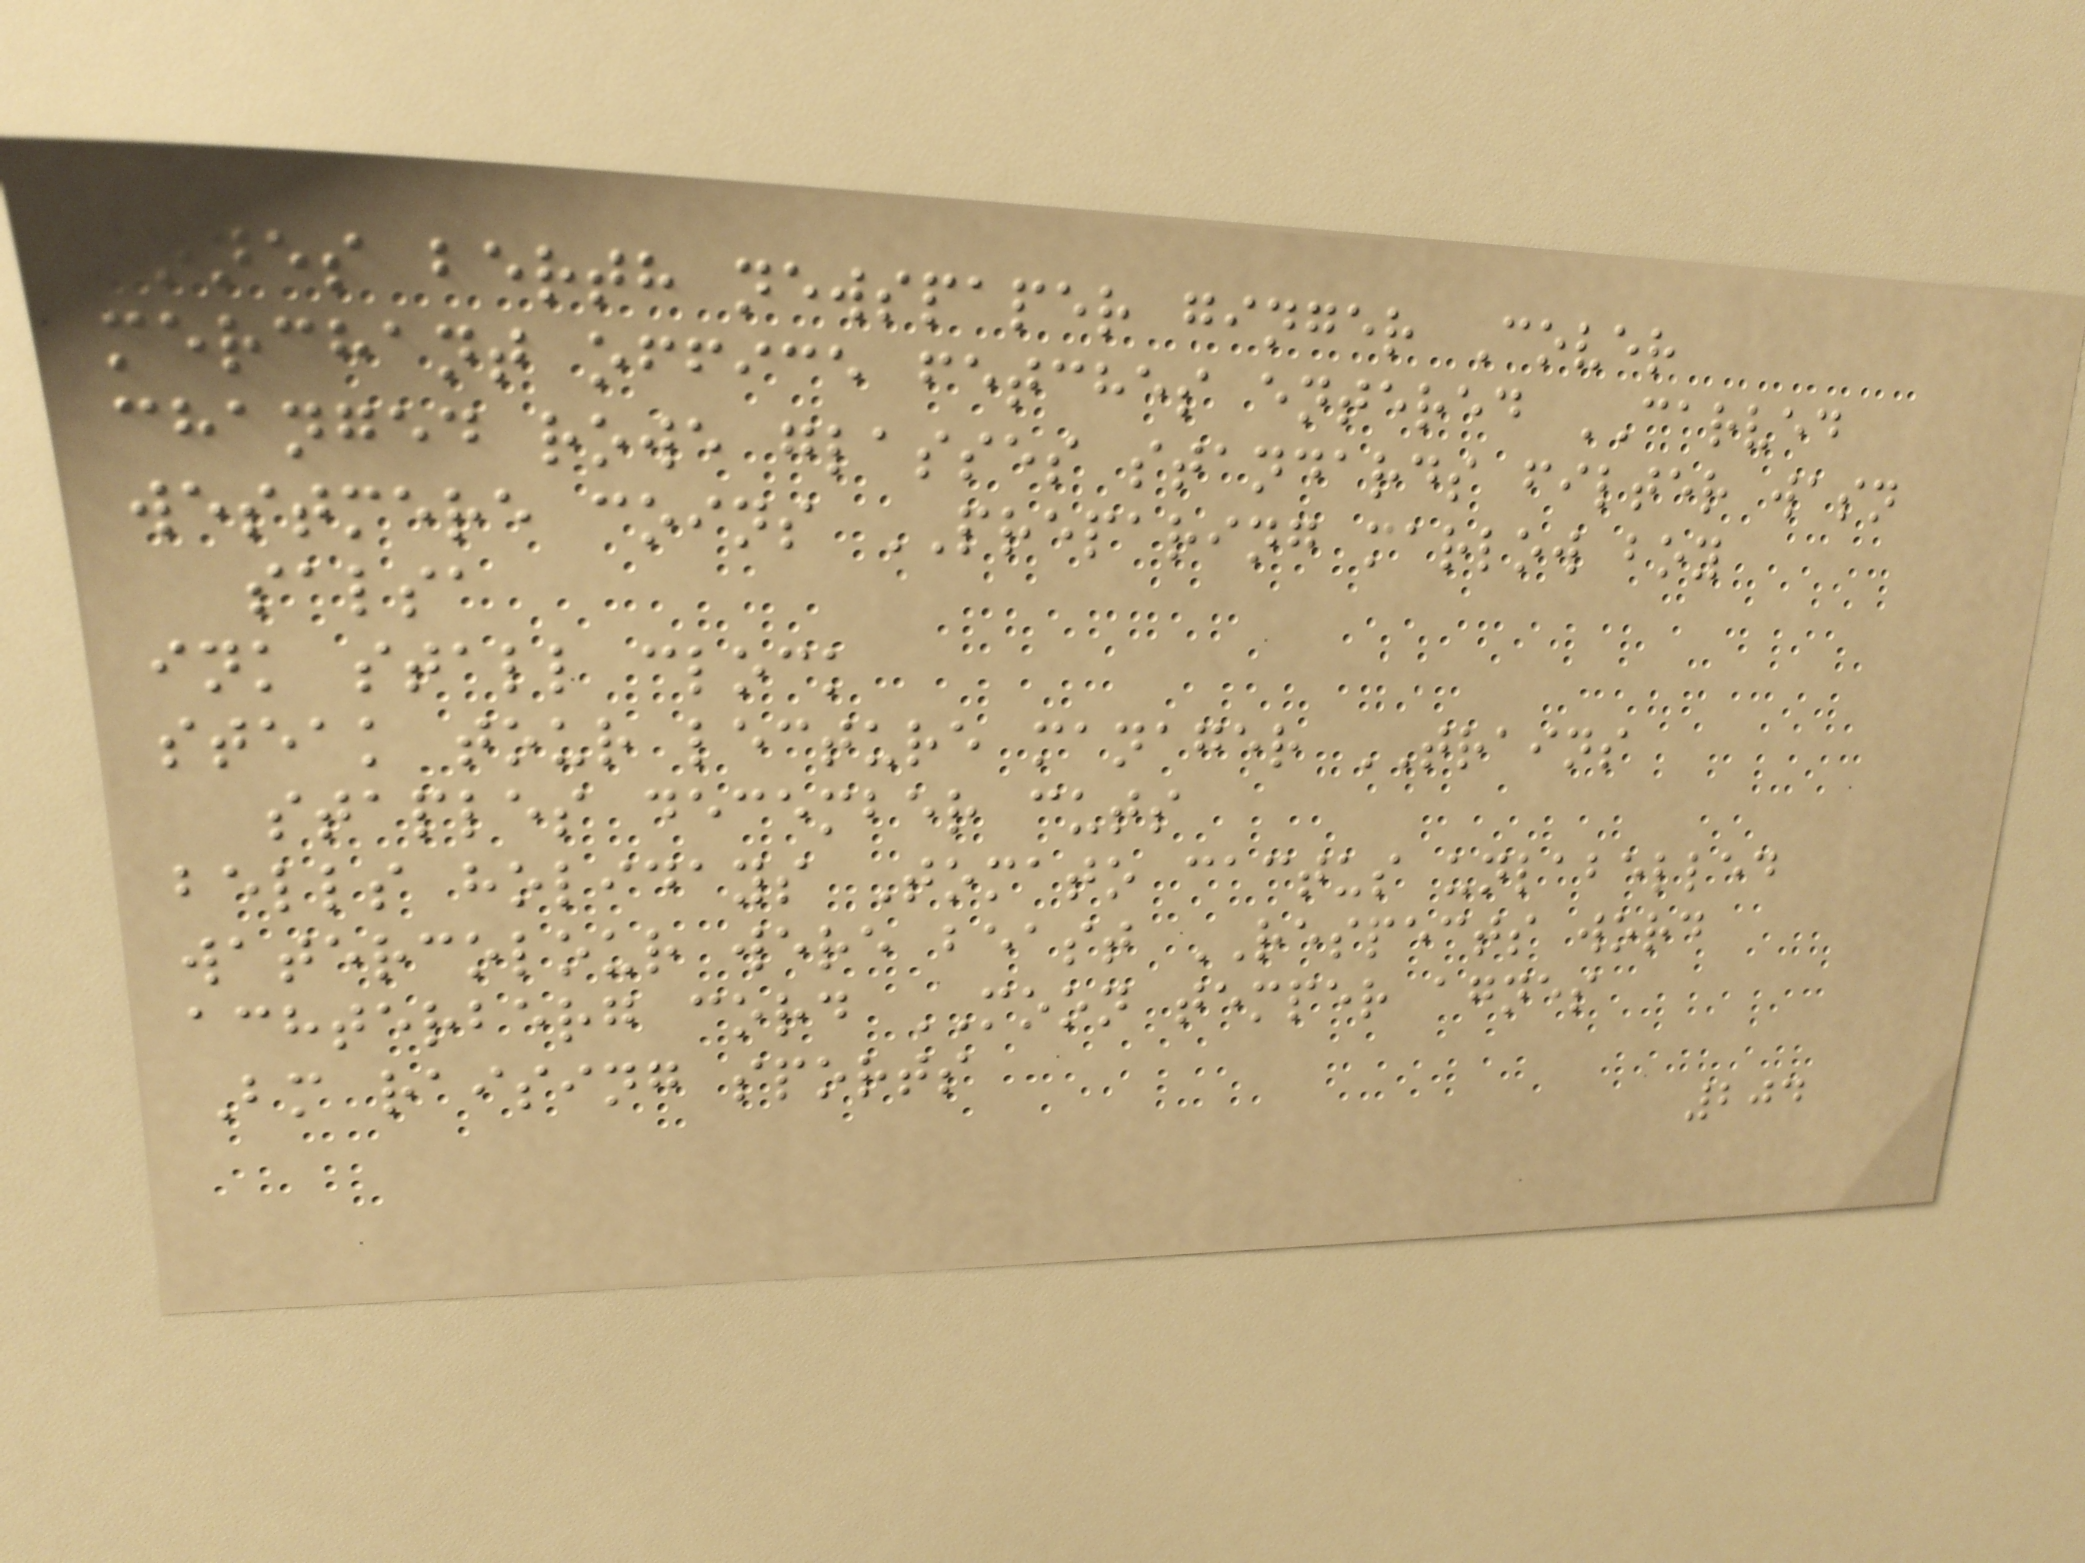tones berth newspaper ginger Cover
merchant office fetches entered CARVED
changed rowe glasses standards filter wasn
westmere coins PREPARING marlow boy
salsa
ink stall clock
steak tour lecture manager TRAINS
staples december cuts
bells holidays Tomato cactus unlabelled
watercolour were beast RESPECTS word
achterberg cord MOON temper agnes
Bm raising sports
204
